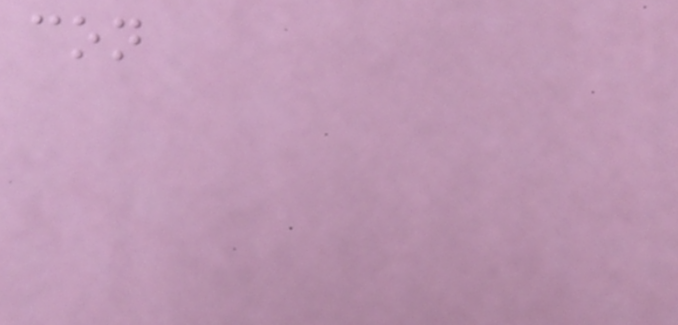con
